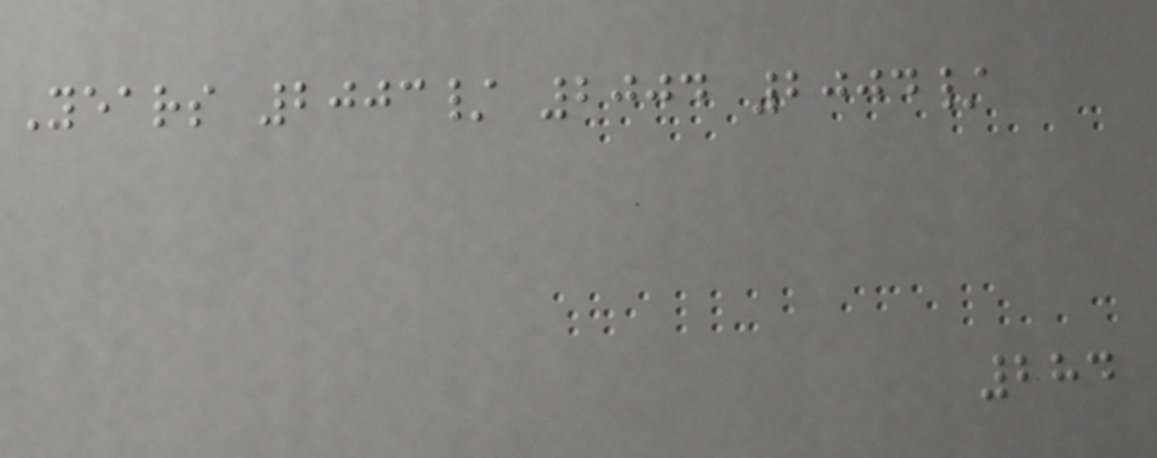Years 2003/ 2004 2004/
284
